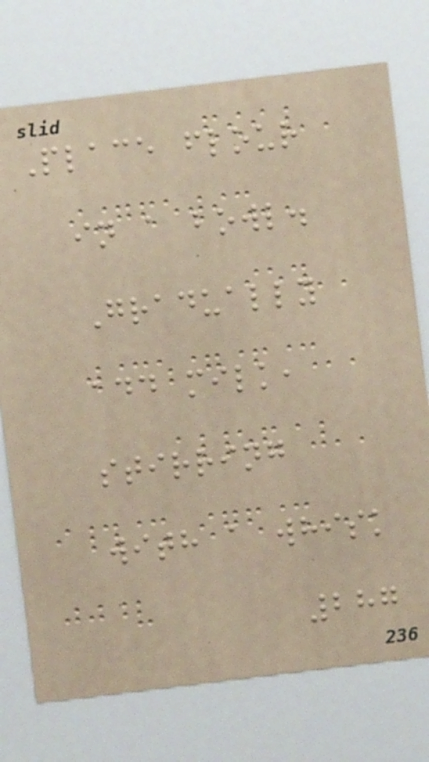Place flour
in a bowl.
Gradually
add milk,
stirring
with a whisk
287
